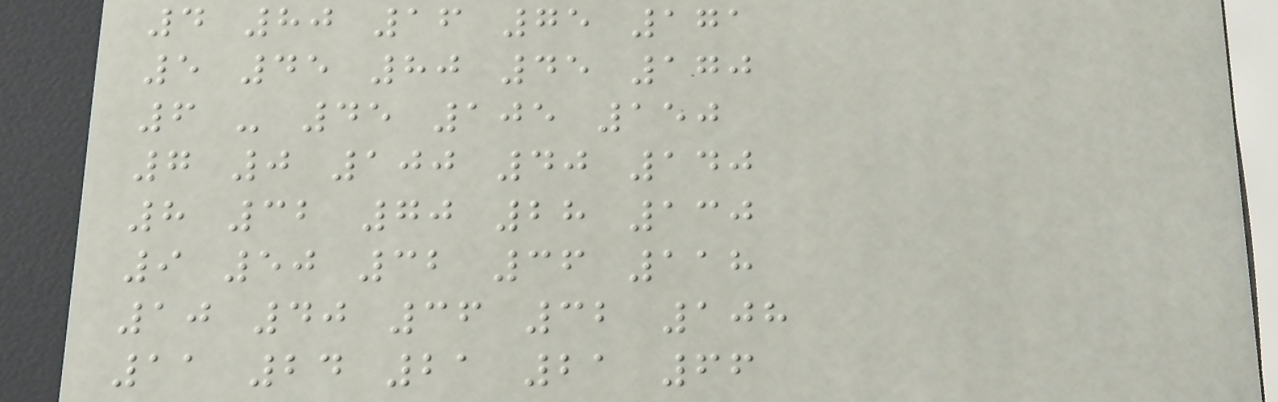4 80 16 75 171
5 45 80 45 170
6 - 45 105 150
7 0 100 40 140
8 32 70 28 130
9 50 32 36 118
10 40 36 32 108
11 24 21 21 66
